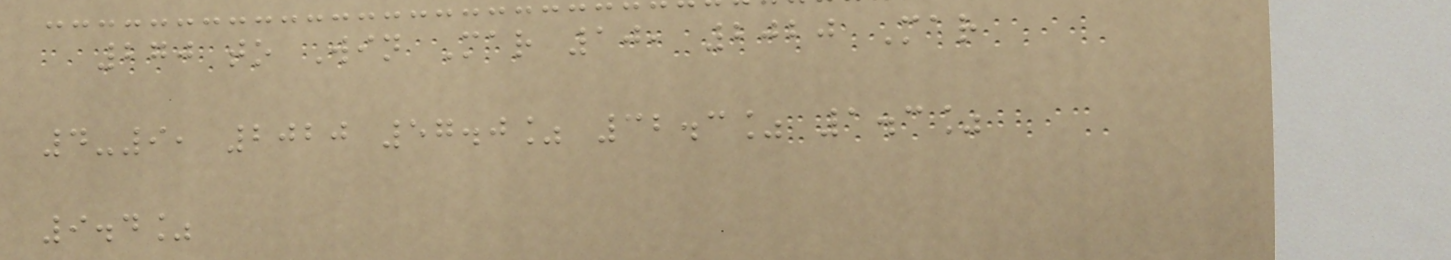270 to Win Mar 10, 2020 Mar
4-9, 2020 57.0% 32.3% 1.3%
9.4%
